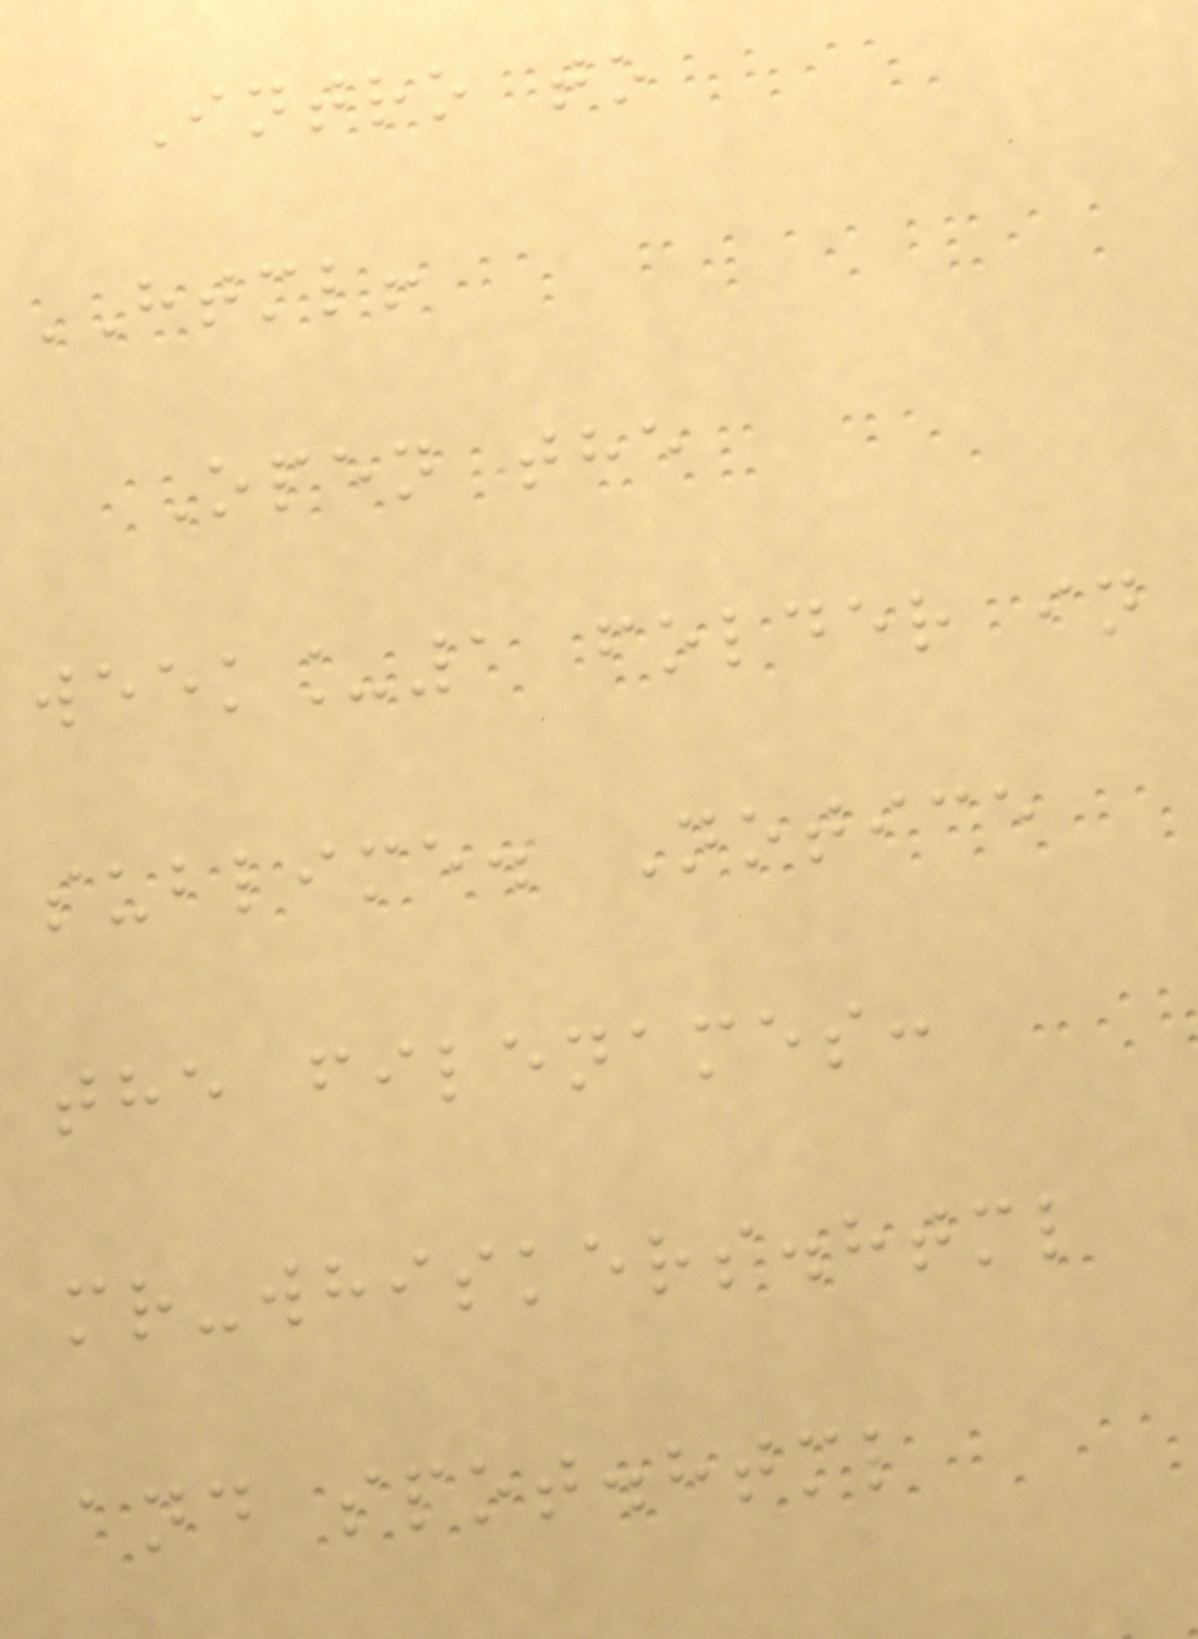Intro to
HTML!
Open the
week_1 folder in
sublime. Notice
the filenames:
mr-whiskers.html
and spot.html
